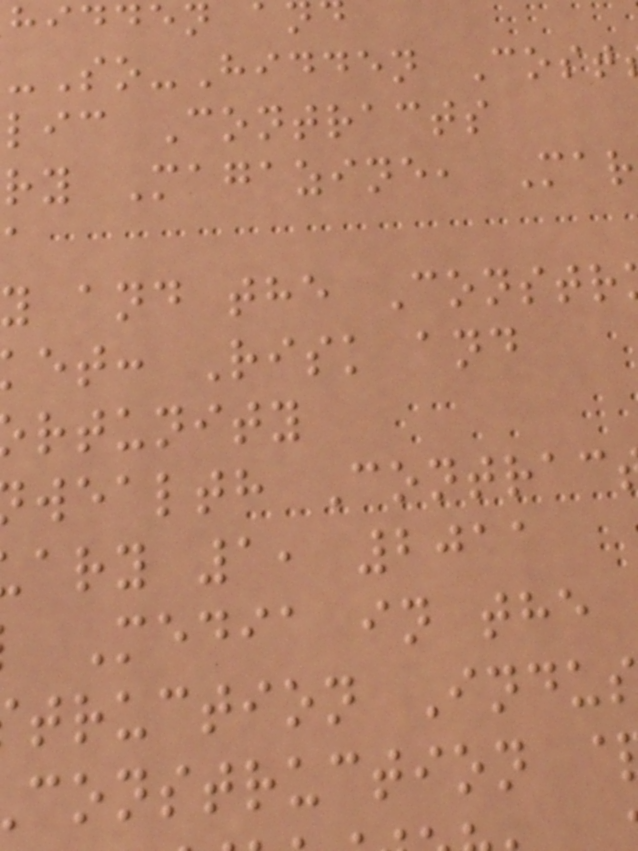hidden
-So-Hidden Cost
lic Contracts
ry Magazine, Mar
y and the Constr
et: Risk and
rtunity
wealth Contrac
ary 1, 2011
Media in the
truction Indu
construction
